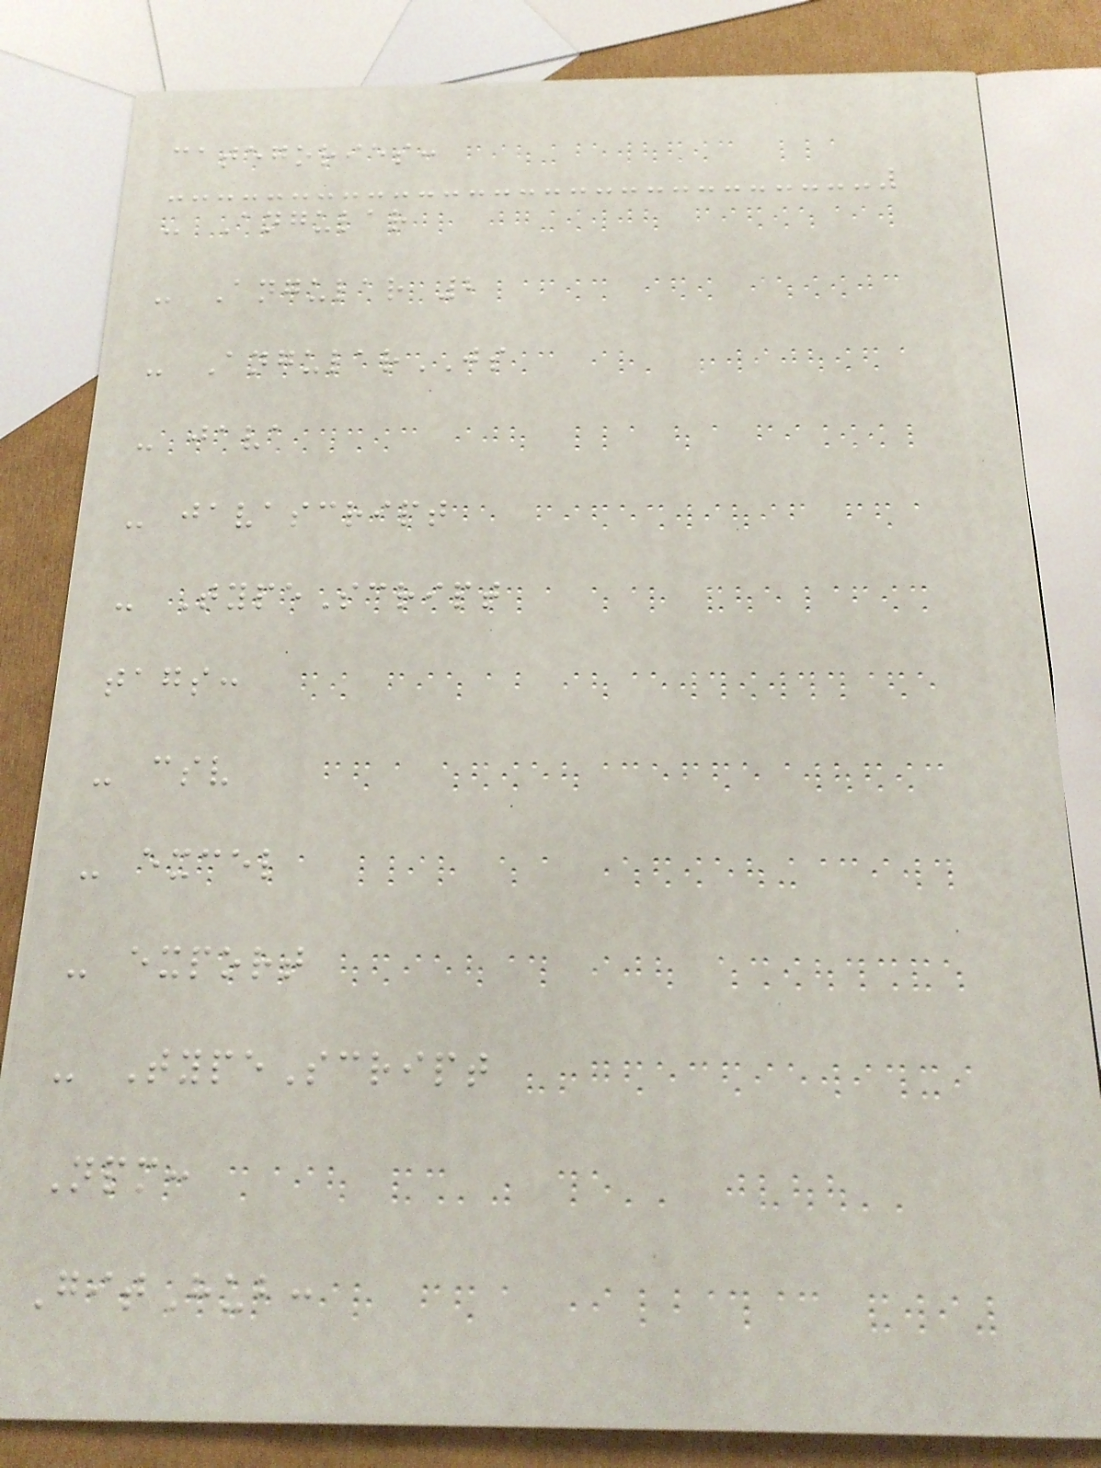categories:
- Angular
- Angular 2
- AngularJS
- java
- javascript
- TypeScript
tags:
- csv
- excel
- export
- TypeScript
Npm:
GitHub:
